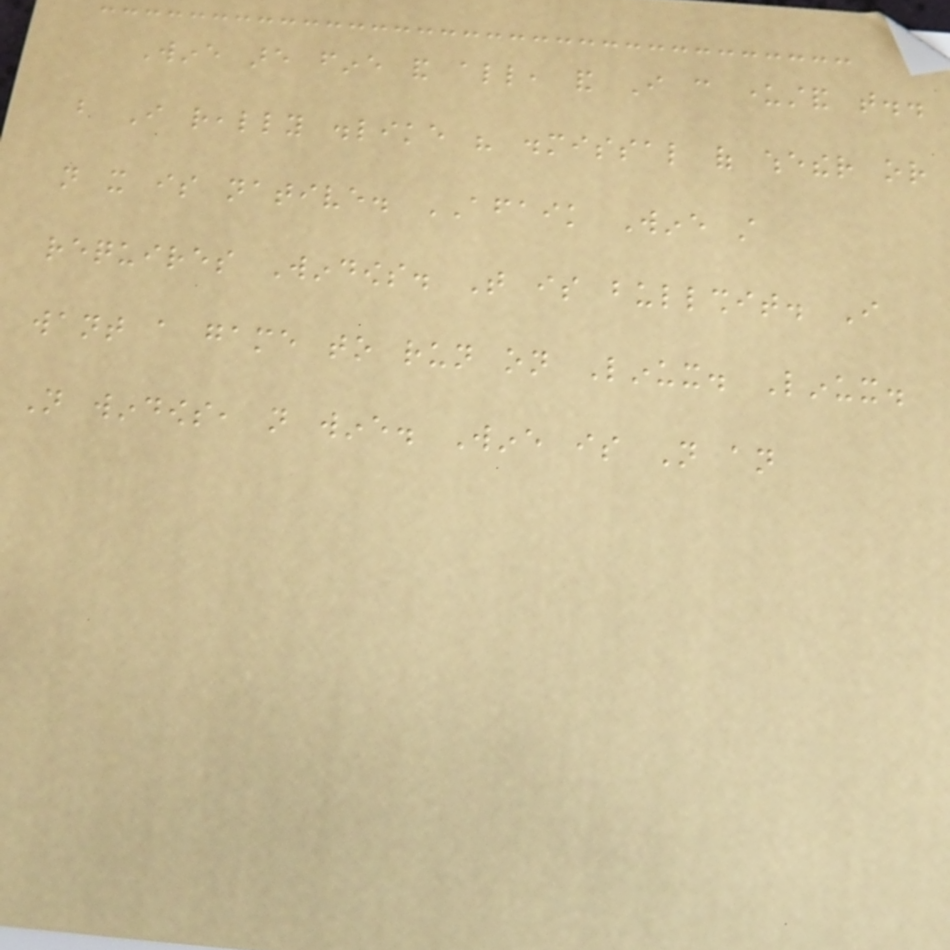Wine are fine and all, and I can understand that..
but I really dislike his dismissal of whether or
not it is native. AFAIK Wine still
requires Windows. That is bullshit. I
want a game to run on Linux. Linux.
Not windows, not wine. Wine is Not an
